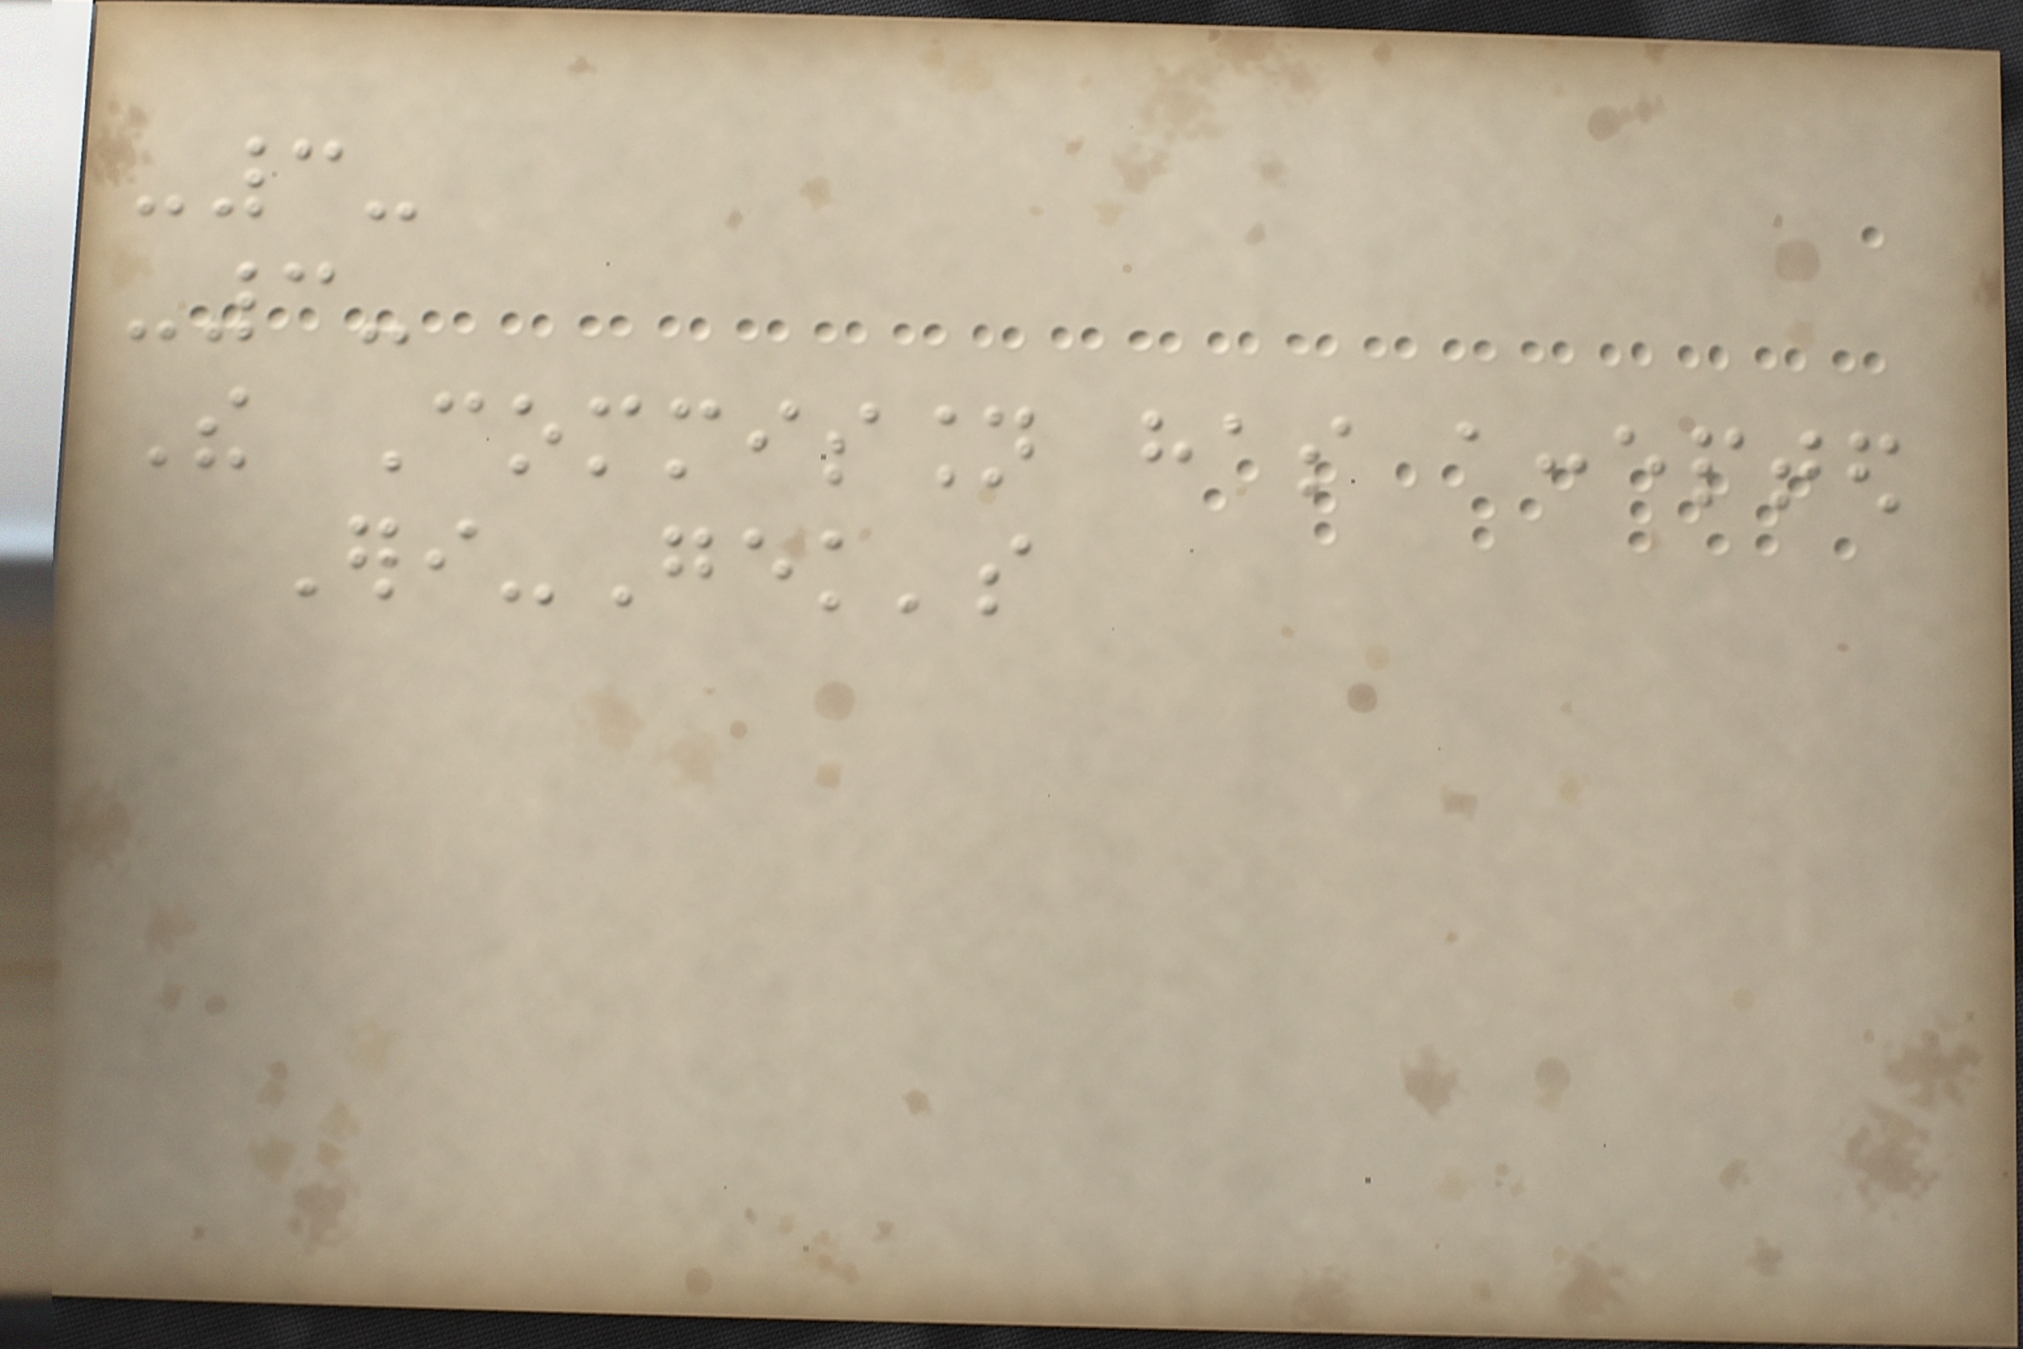-3-
-3-
The Commission has accepted
Eri-Gek's
